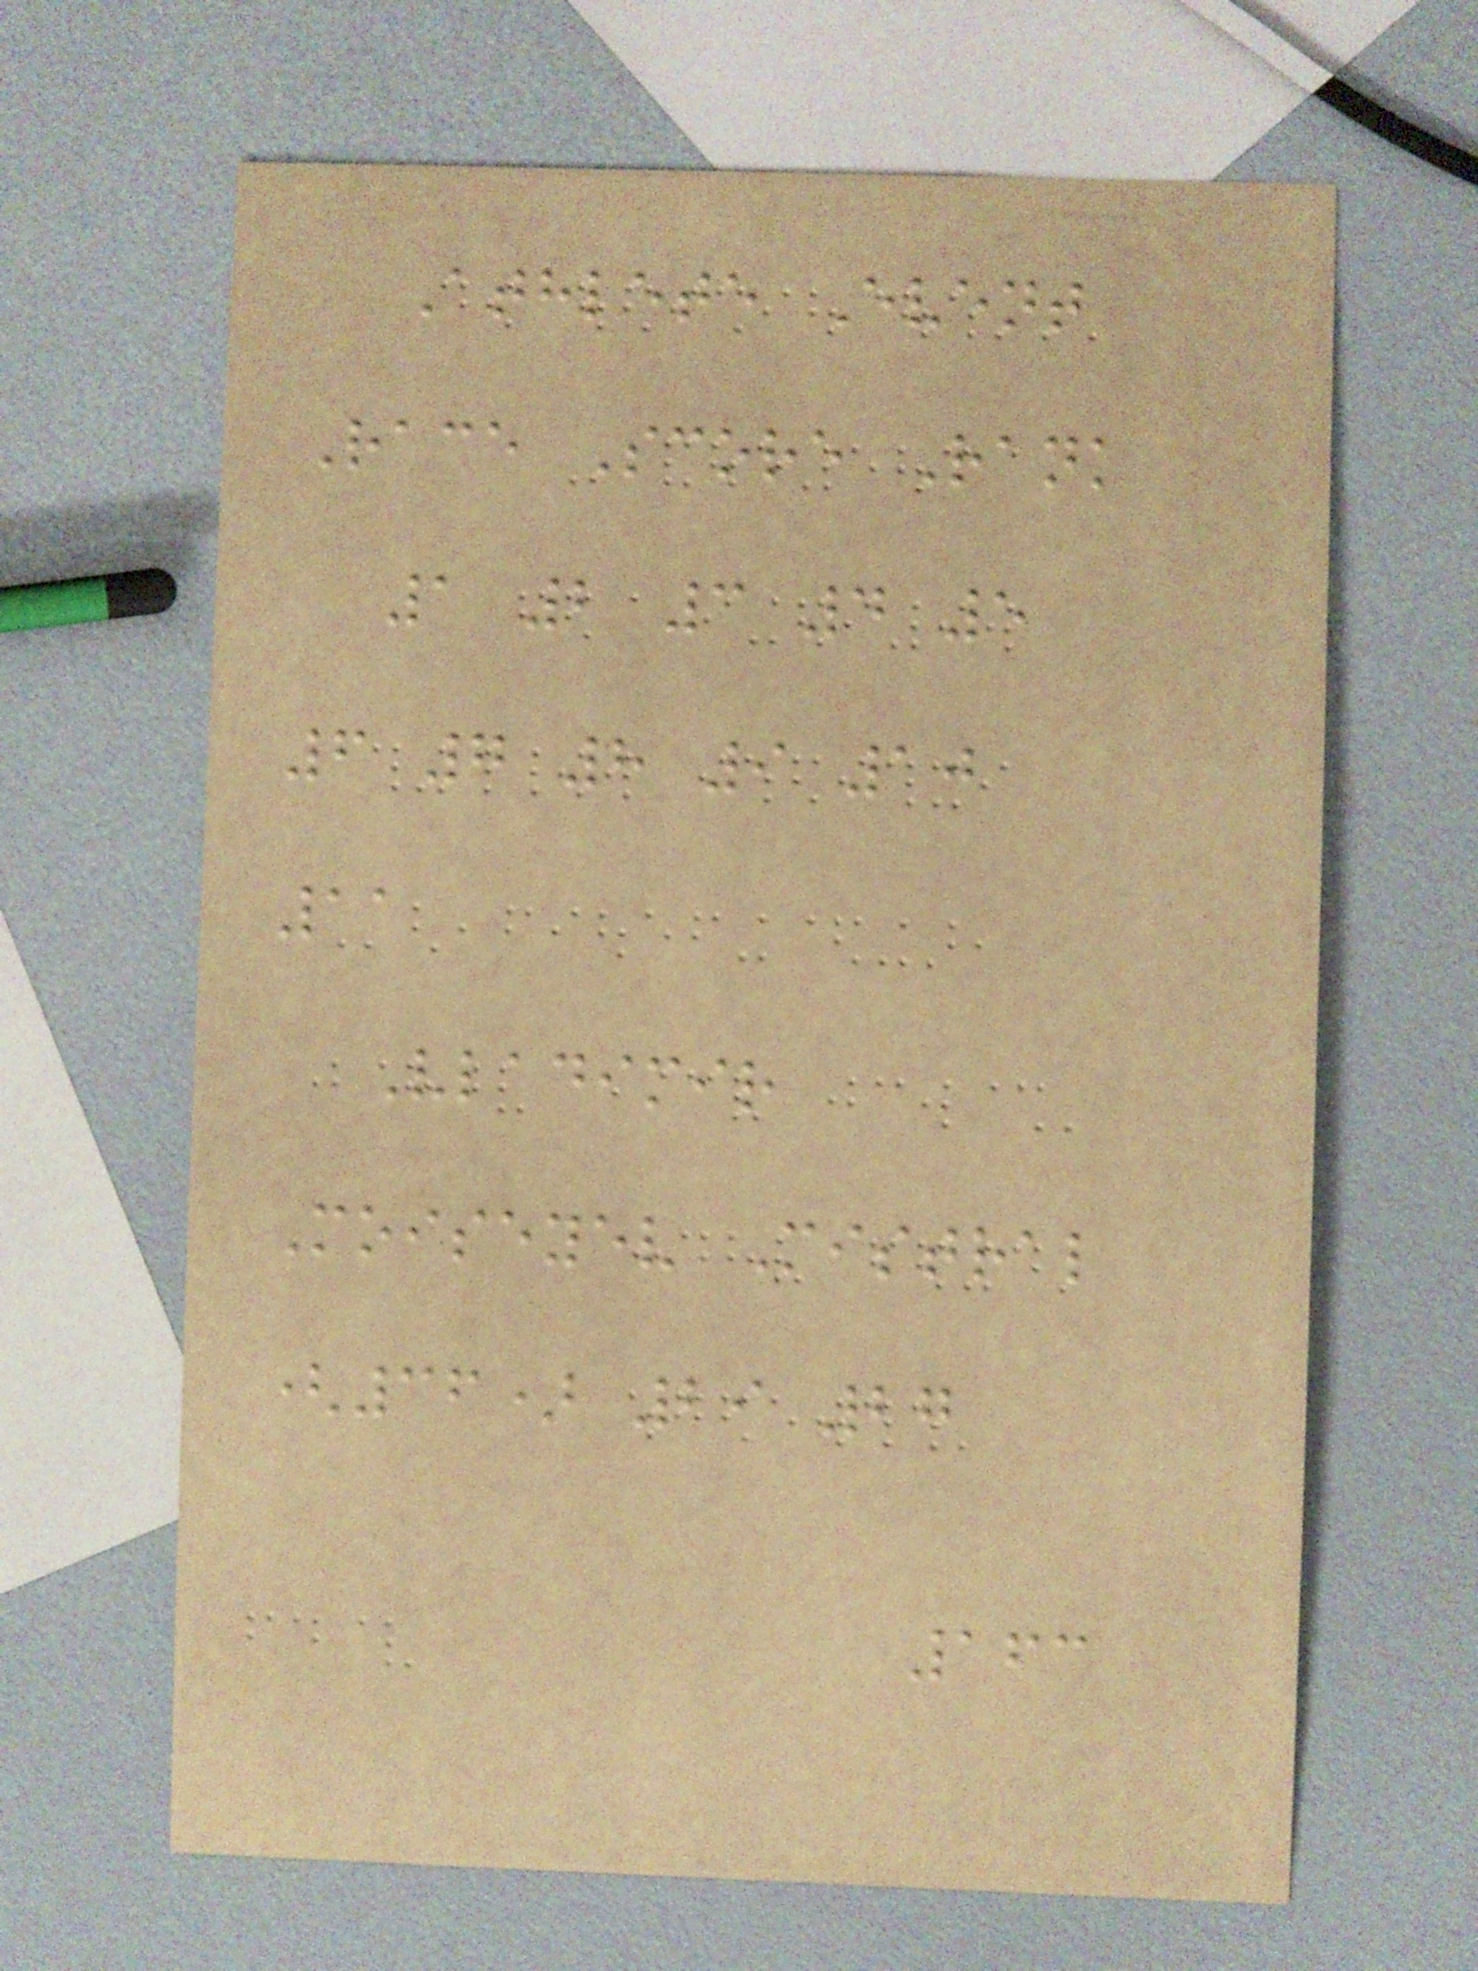Athlete Event
Race Score Rank
1 2 3 4 5
6 7 8 9 10
11
Vladimir
Moiseyev Mistral
(36) 29 27
163
